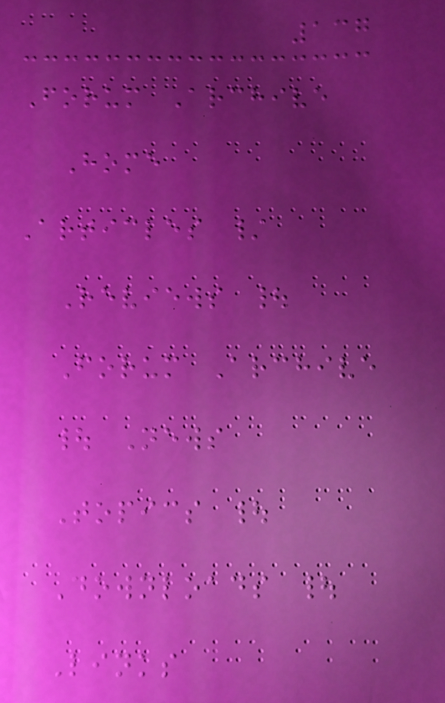137
Forum Archive
Home
Articles /
Reviews |
Forum Archive
| News
Topics |
Downloads |
Links
